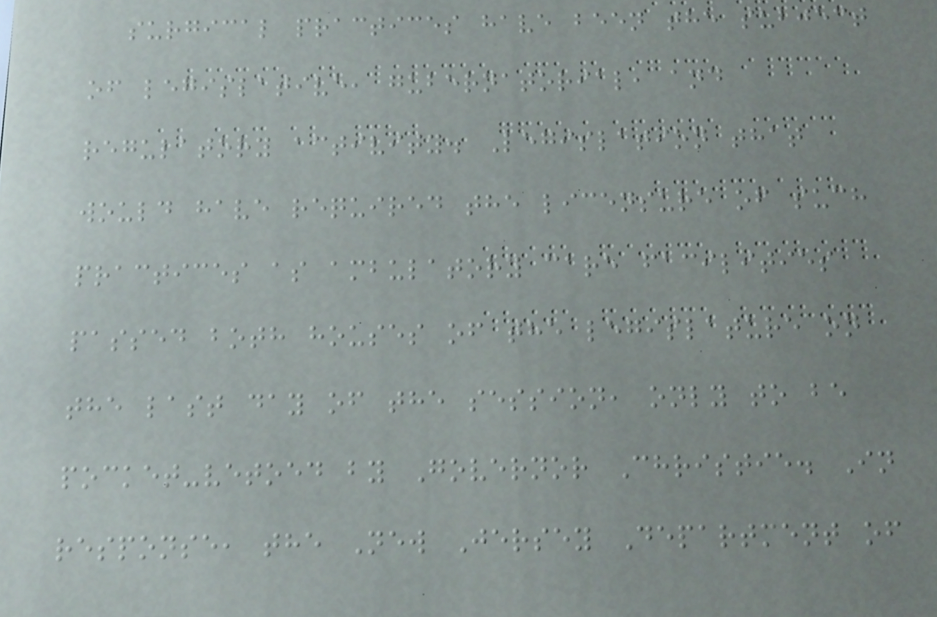surgical practices have been the subject
of legislative, gubernatorial, and
regulatory activity. Legislation that
would have required the licensure of such
practices as ambulatory care facilities
passed both houses of the legislature on
the last day of the session, only to be
pocket-vetoed by Governor Christie. In
response, the New Jersey Department of
